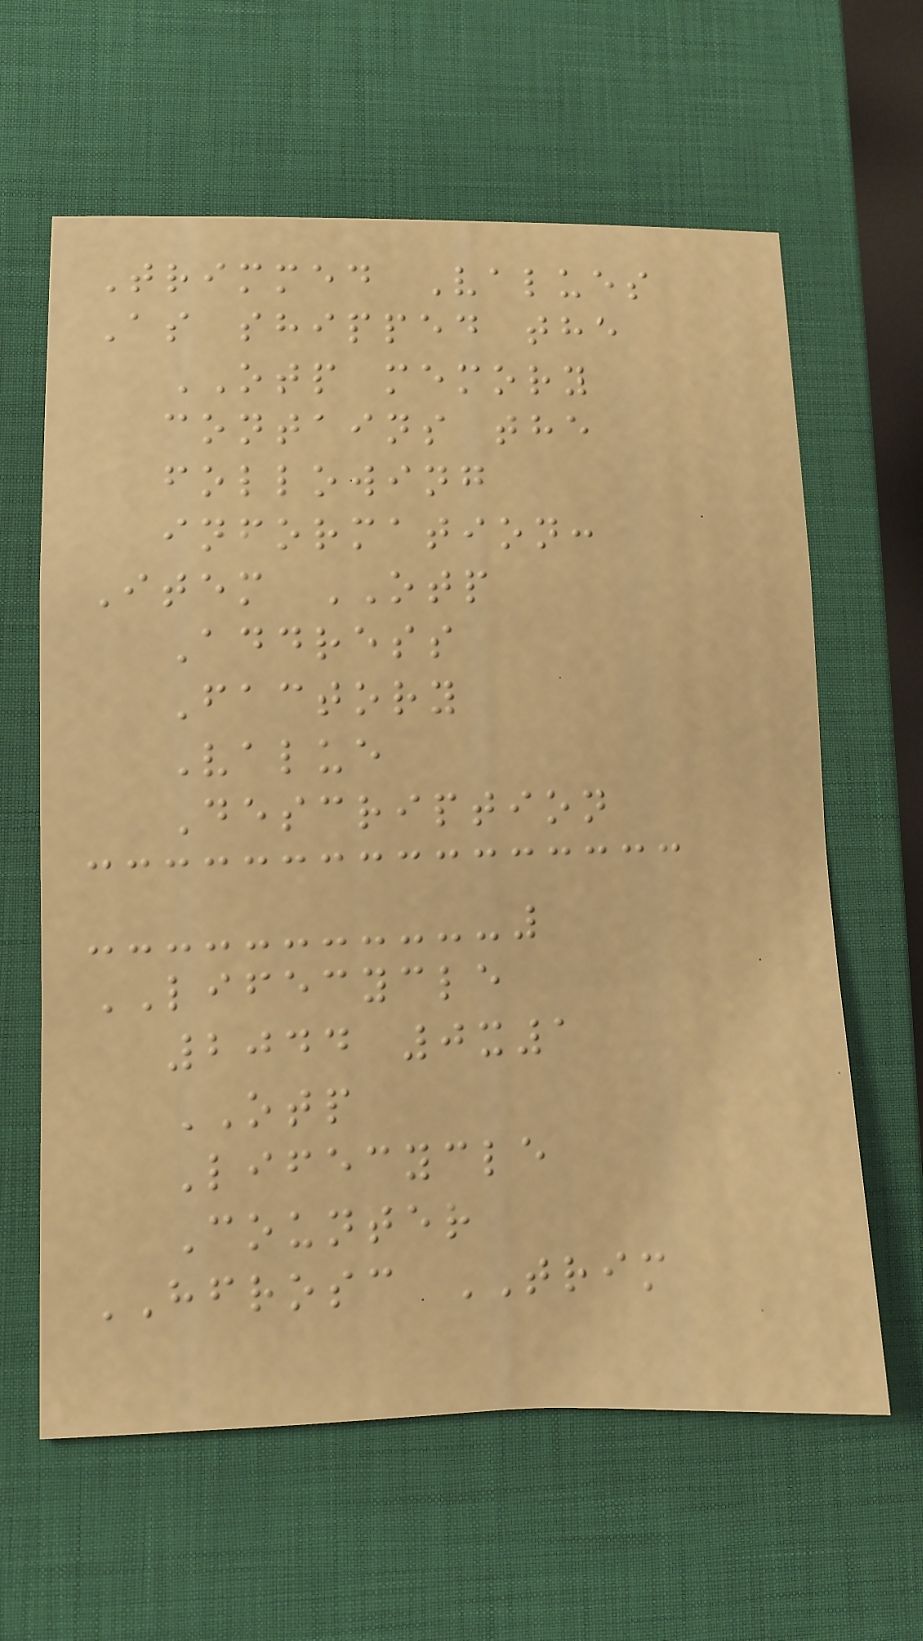Trimmed Values
As shipped the
OTP memory
contains the
following
information:
Item OTP
Address
Factory
Value
Description
LIFECYCLE
2044 0x1
OTP
Lifecycle
Counter
HFROSC TRIM
